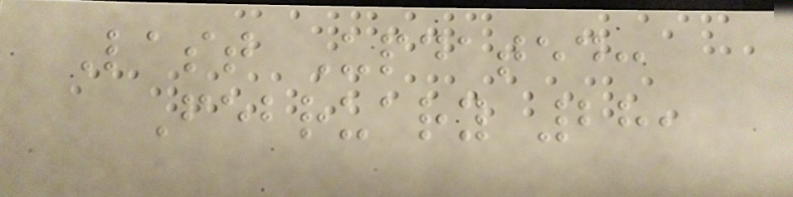Last Updated:
February 28,
